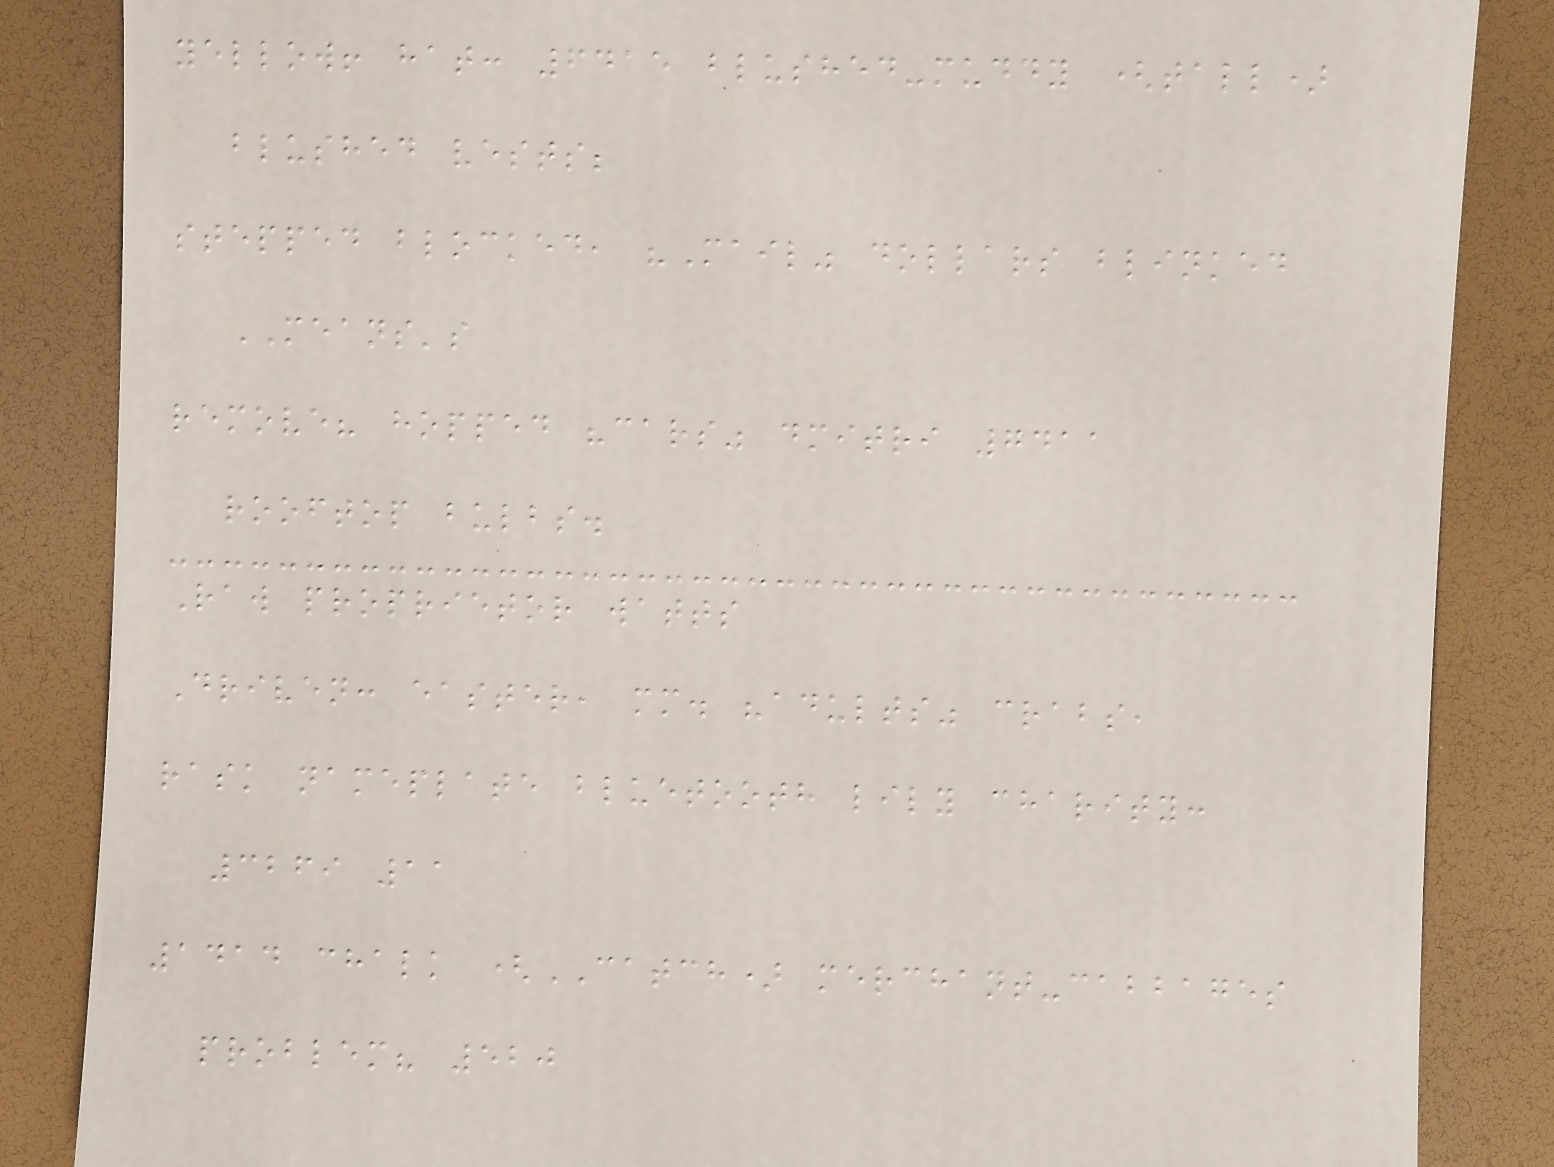yellow! hat: 6415 blushed-muddy (tall)
blushed vests;
stepped blocked, "Mail" dollars blinked
MEANS's
remove? hopped "cars" dmitri 7411
rooftop bulbs.
Raw proprietor watts
Driven: easter, mm. "adults" crabs,
rask nameplate bluetooth lily charity:
3269 11
1414 chalk (CATCH) merchant-cabbages
problem? 520
